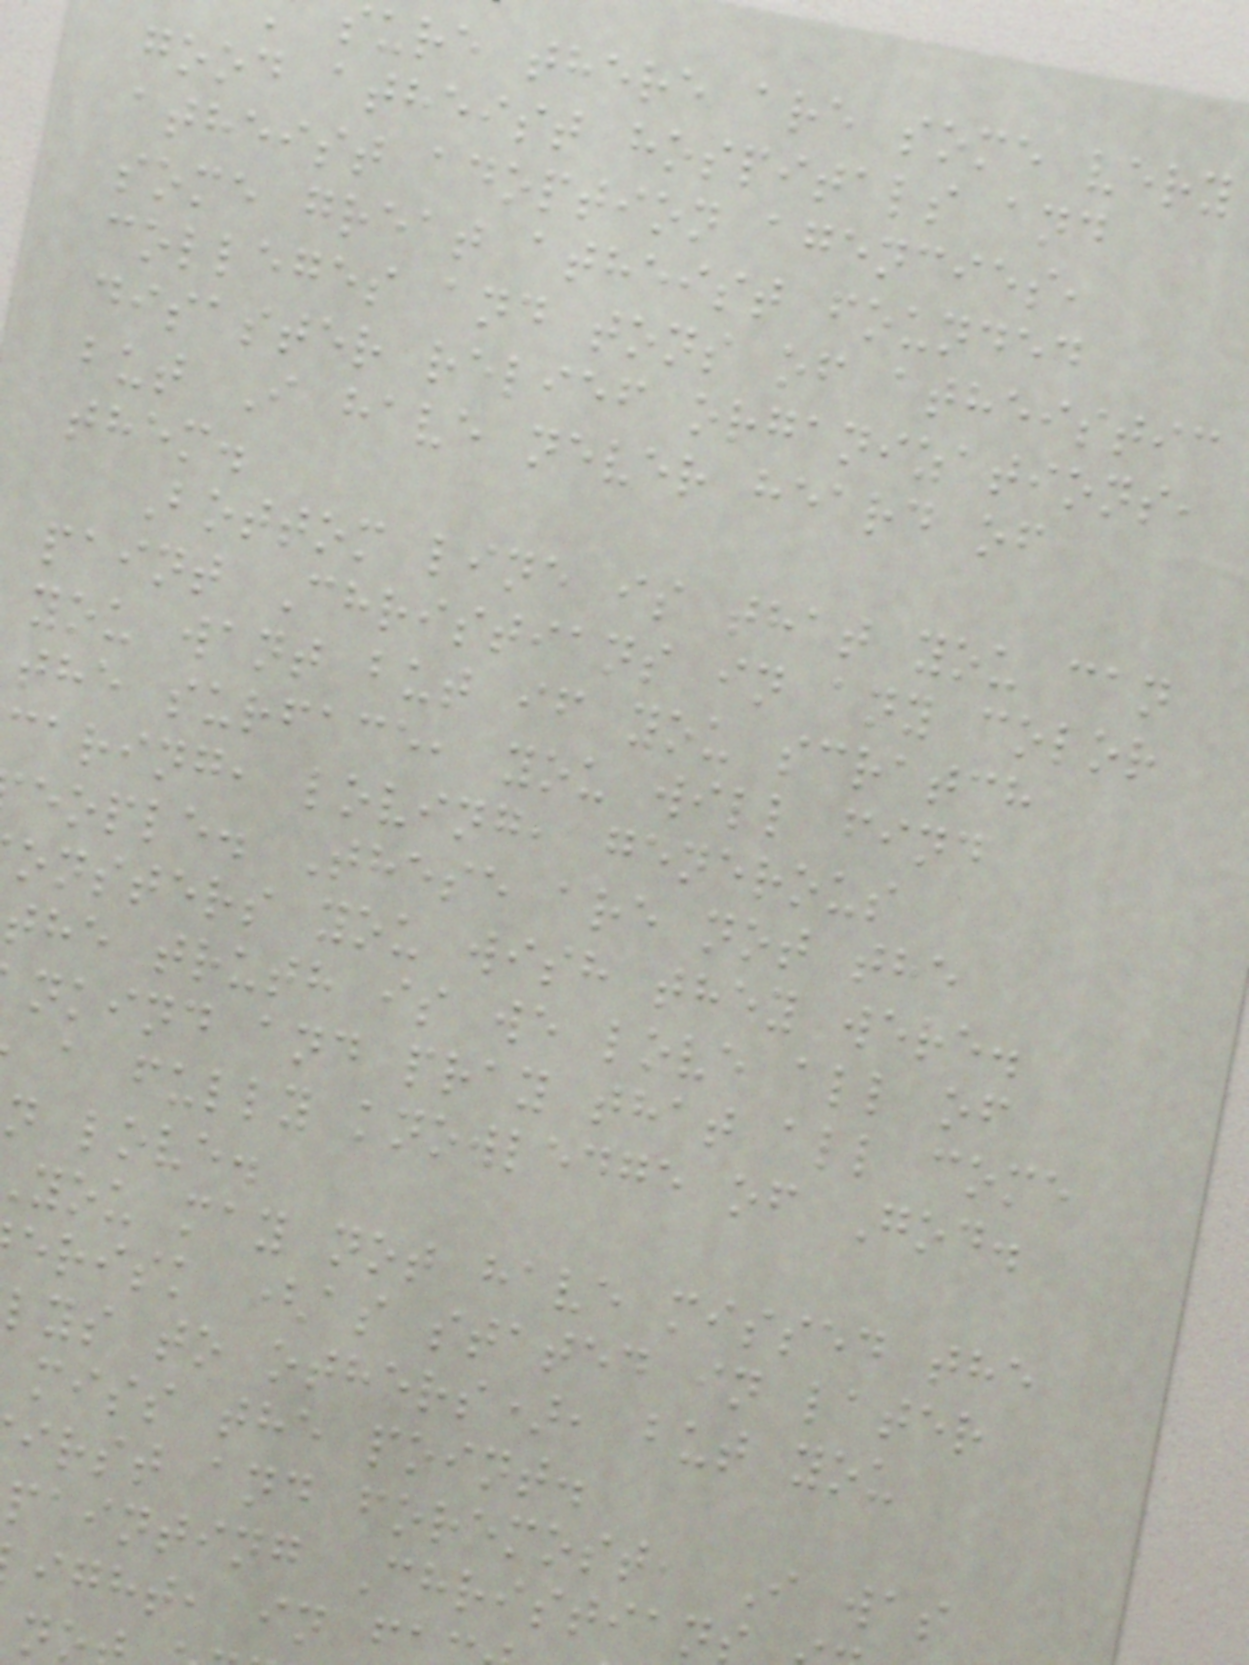sure there are some very
good atheist hospitals and
atheist adoption agencies,
some great atheist founded
colleges and tons of atheistic
disaster relief organizations,
but I have never heard of
them.
Bottom line is that you can
paint Christians in any color
you want but if you scratch
the surface, you will find
caring, loving, generous
eople. These are not the
onsters you wish they were.
the truth is we love all of
nkind and pray that all come
a fully knowledge of God.
n love.
you may not have missed the
erisk (as stated in later
lys to others), but you
miss the point.
irst and foremost, I was
painting Christian
ight, in f
